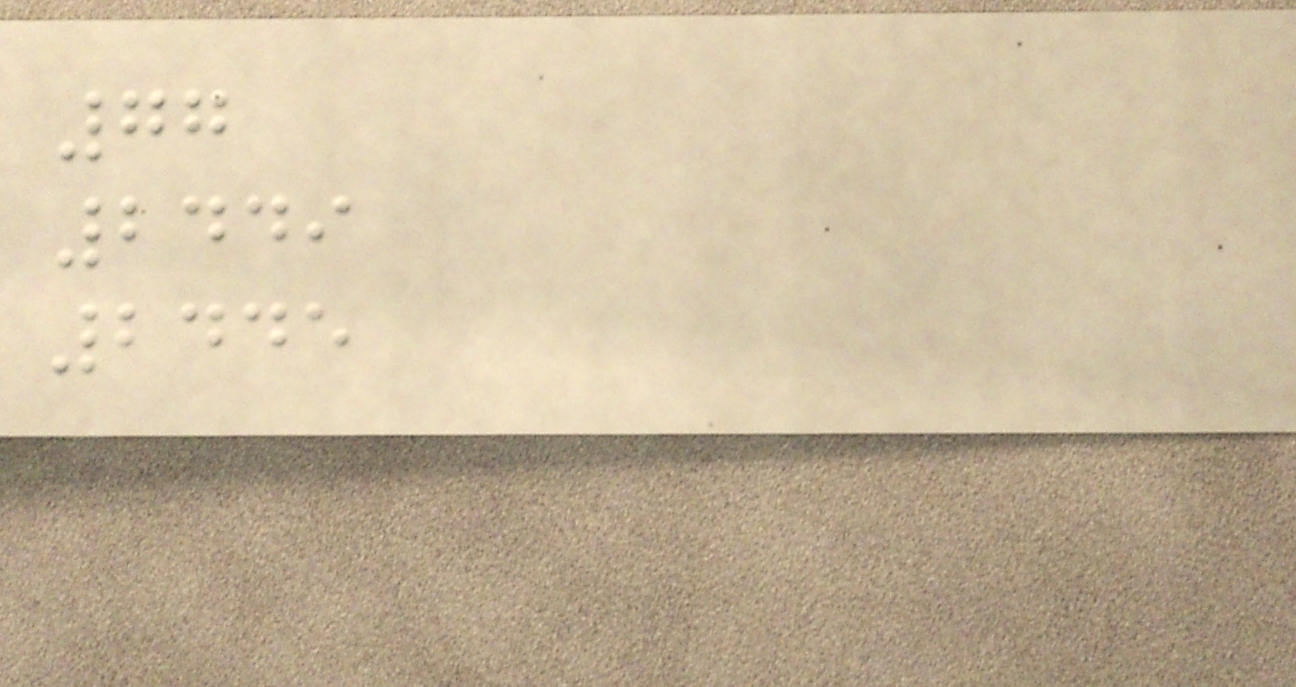77
2449
2445
